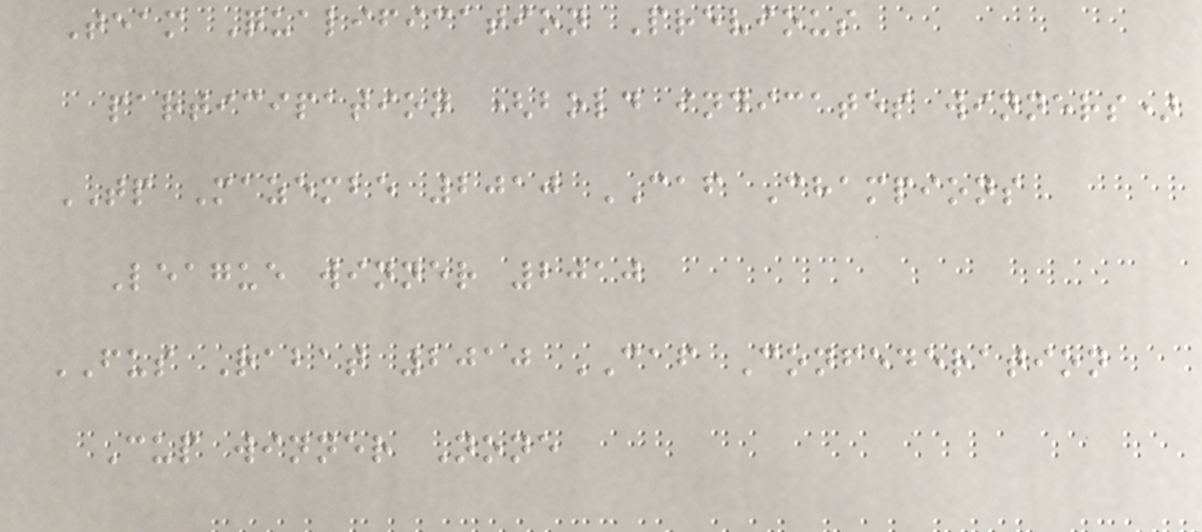Team Qualification Previous
participation (bold indicates winners)
TP Mazembe 2010 CAF Champions
League winner 2010
FUS Rabat 2010 CAF Confederation
Cup winner None
